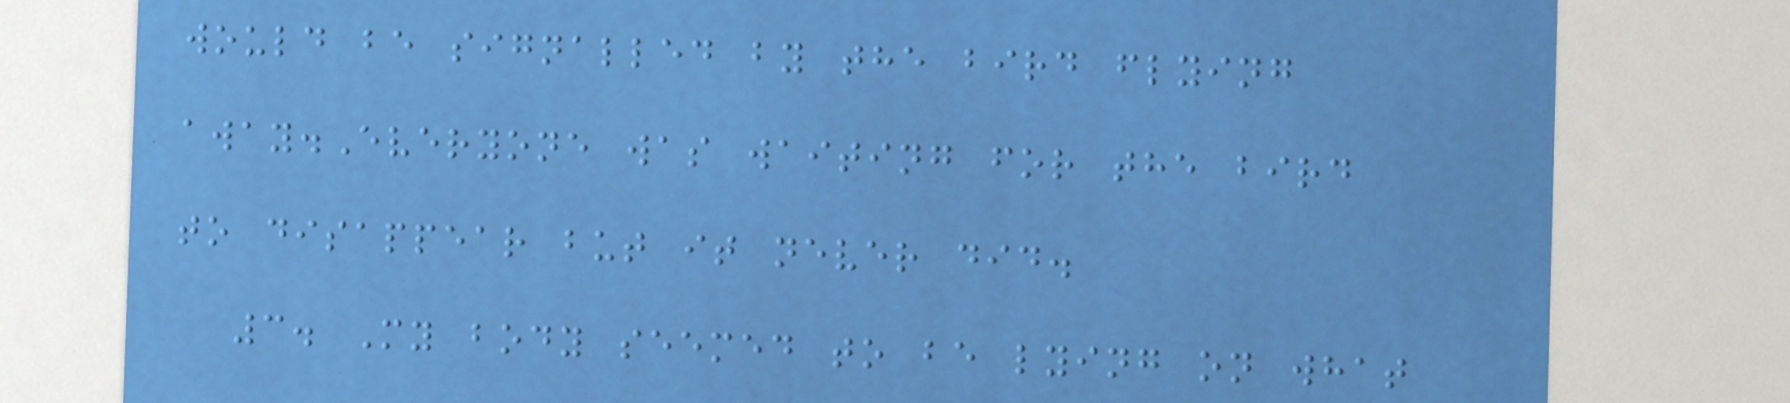would be signalled by the bird flying
away.Everyone was waiting for the bird
to disappear but it never did.
3. My body seemed to be lying on what
